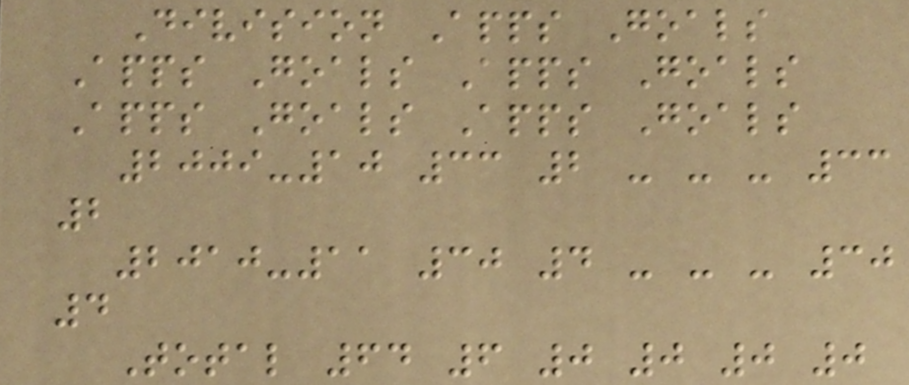Division Apps Goals
Apps Goals Apps Goals
Apps Goals Apps Goals
2009-10 33 2 - - - 33
2
2010-11 30 4 - - - 30
4
Total 64 6 0 0 0 0
